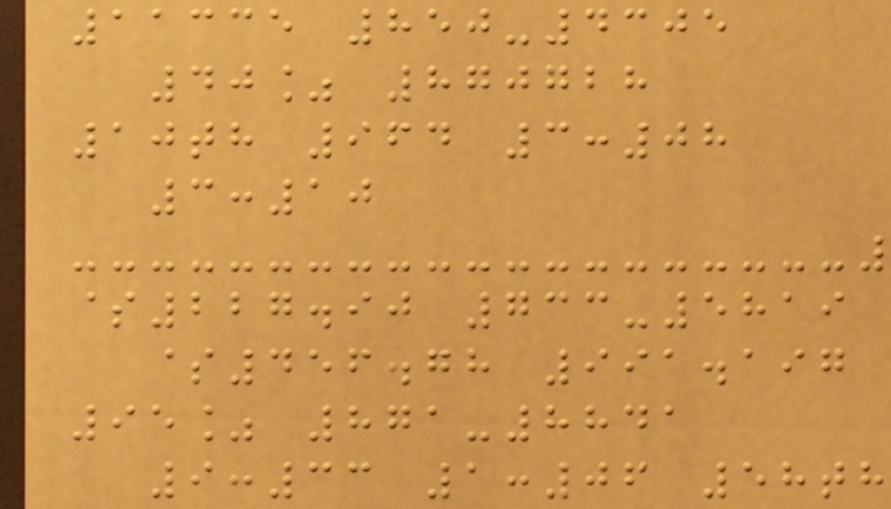11335 850-4305
40% 870728
10th 964 3:08
3:10
$227.90 733-5819
$456.78 991.197
95% 871-8841
9:33 1:06 58th
